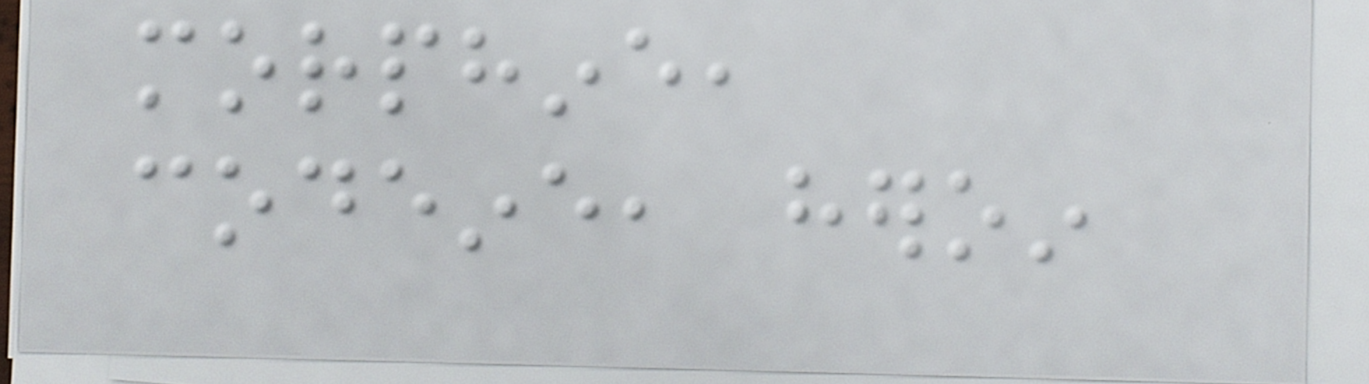morphine,
codeine, heroin
